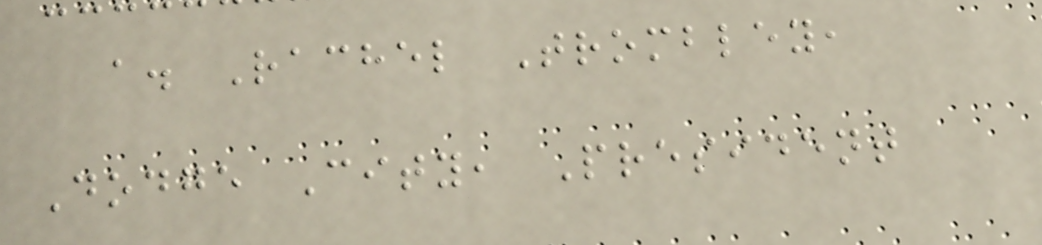a. Rachel Trombley,
Dodge City, President
